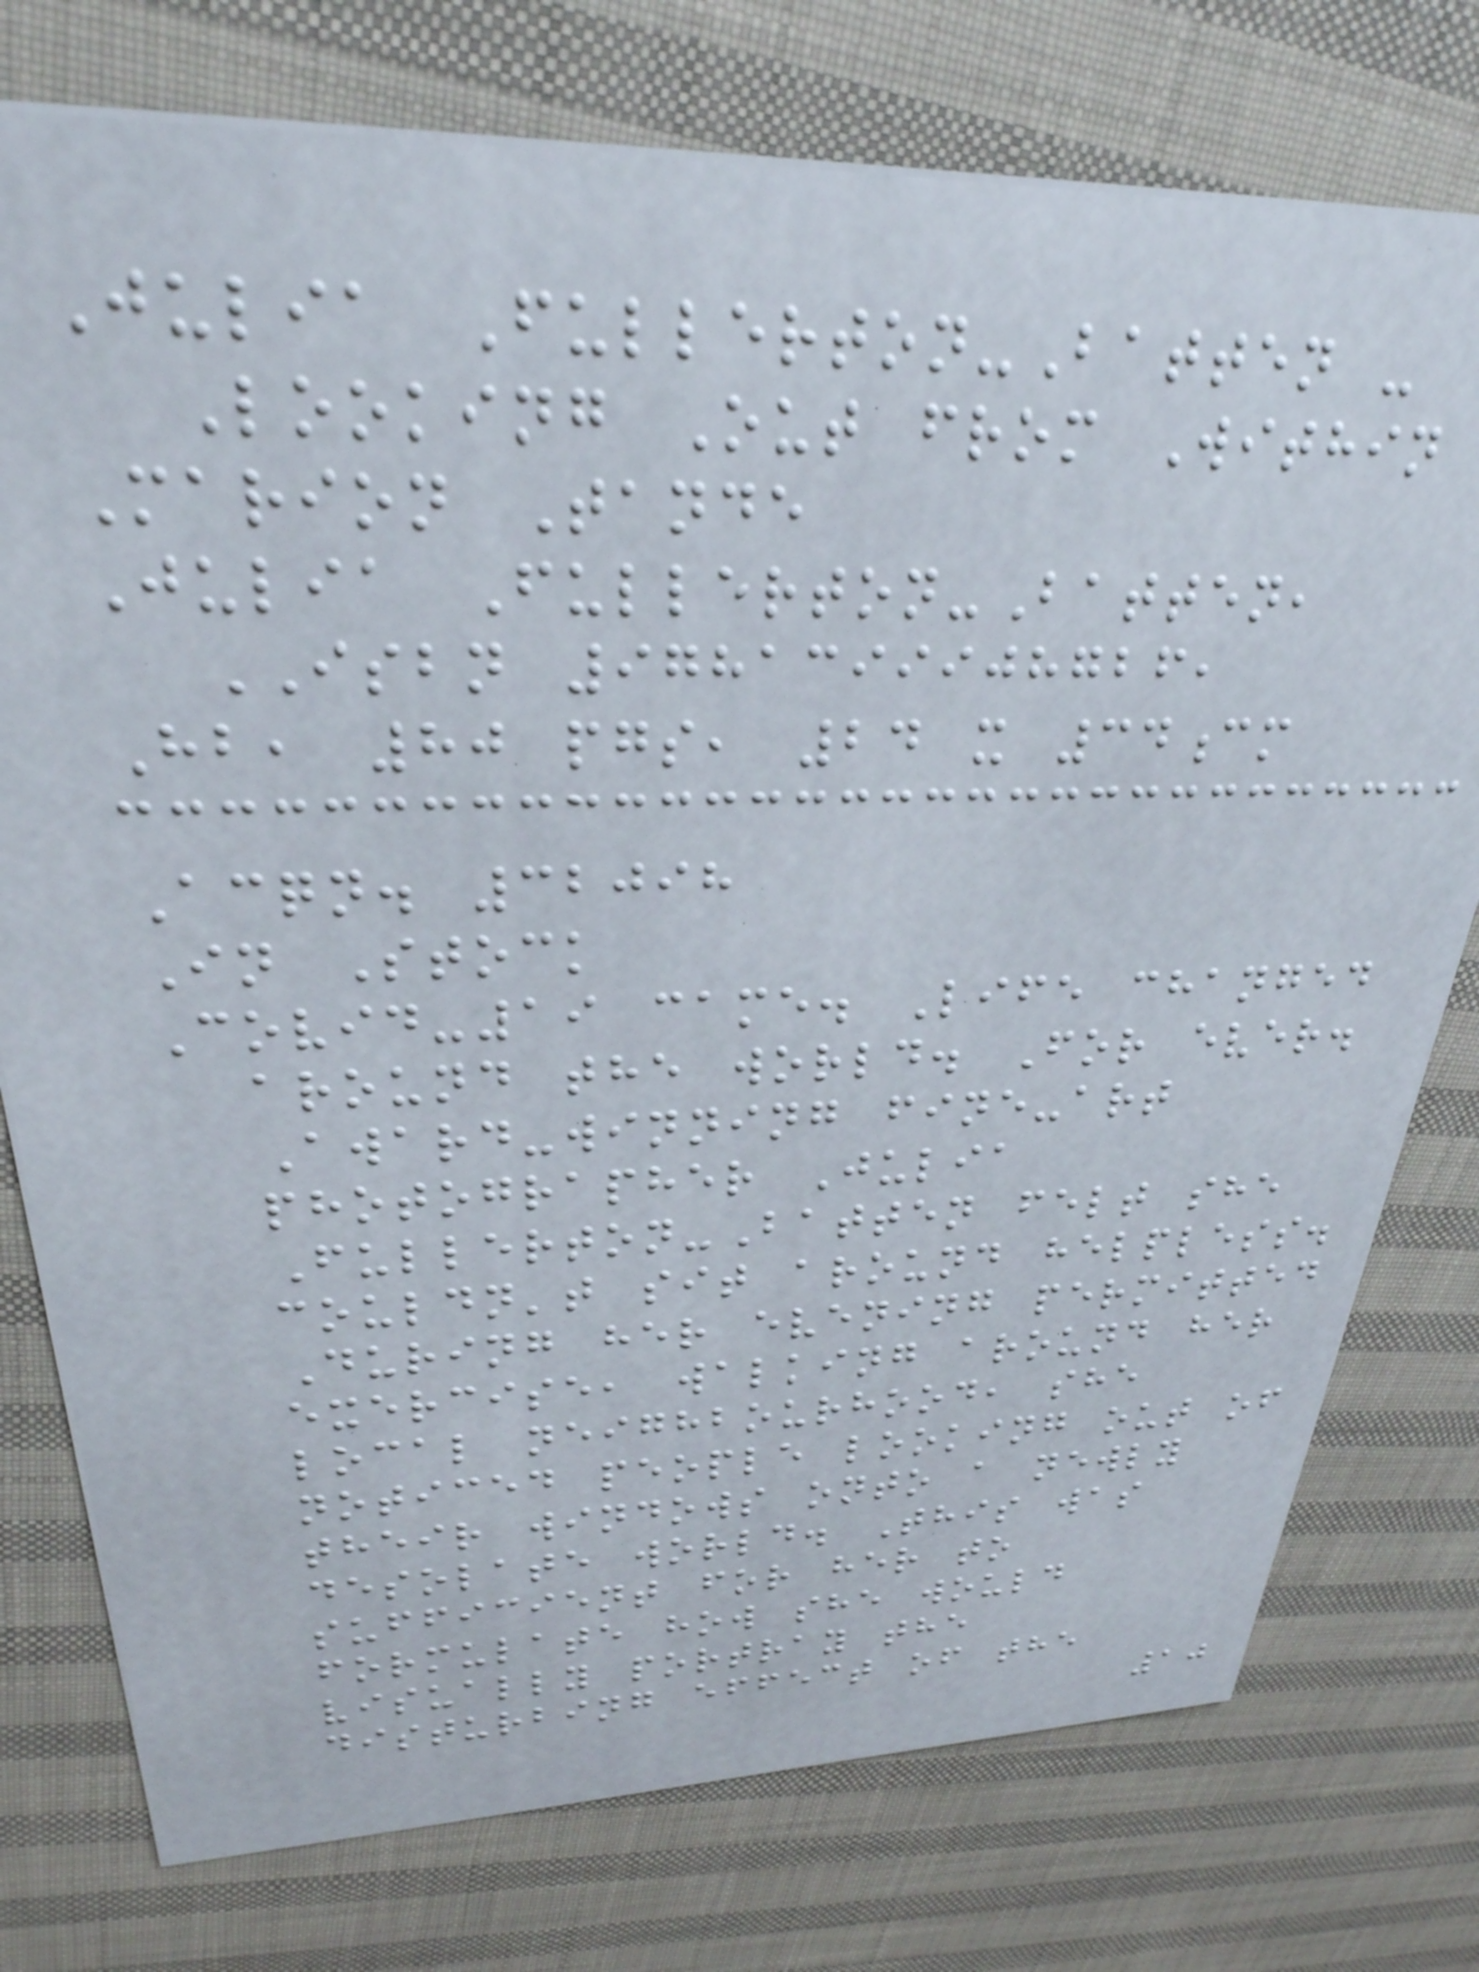Julia Fullerton-Batten -
Looking Out from Within
Marion Tande
Julia Fullerton-Batten,
ISBN 9781399908726,
Hb, 80 pgs, 24 x 34cm
Acqn. 32098
In Stock
Covid-19 came. Life changed
around the world. For ever.
Award-winning fine-art
photographer Julia
Fullerton-Batten felt she
couldn't sit around helpless.
During her evening permitted
exercise, walking around her
local neighbourhood, she
noticed people looking out of
their windows onto a newly
desolate world. This was
sufficient for her to
formulate how she would
visually portray the
disturbing effect of the
10
